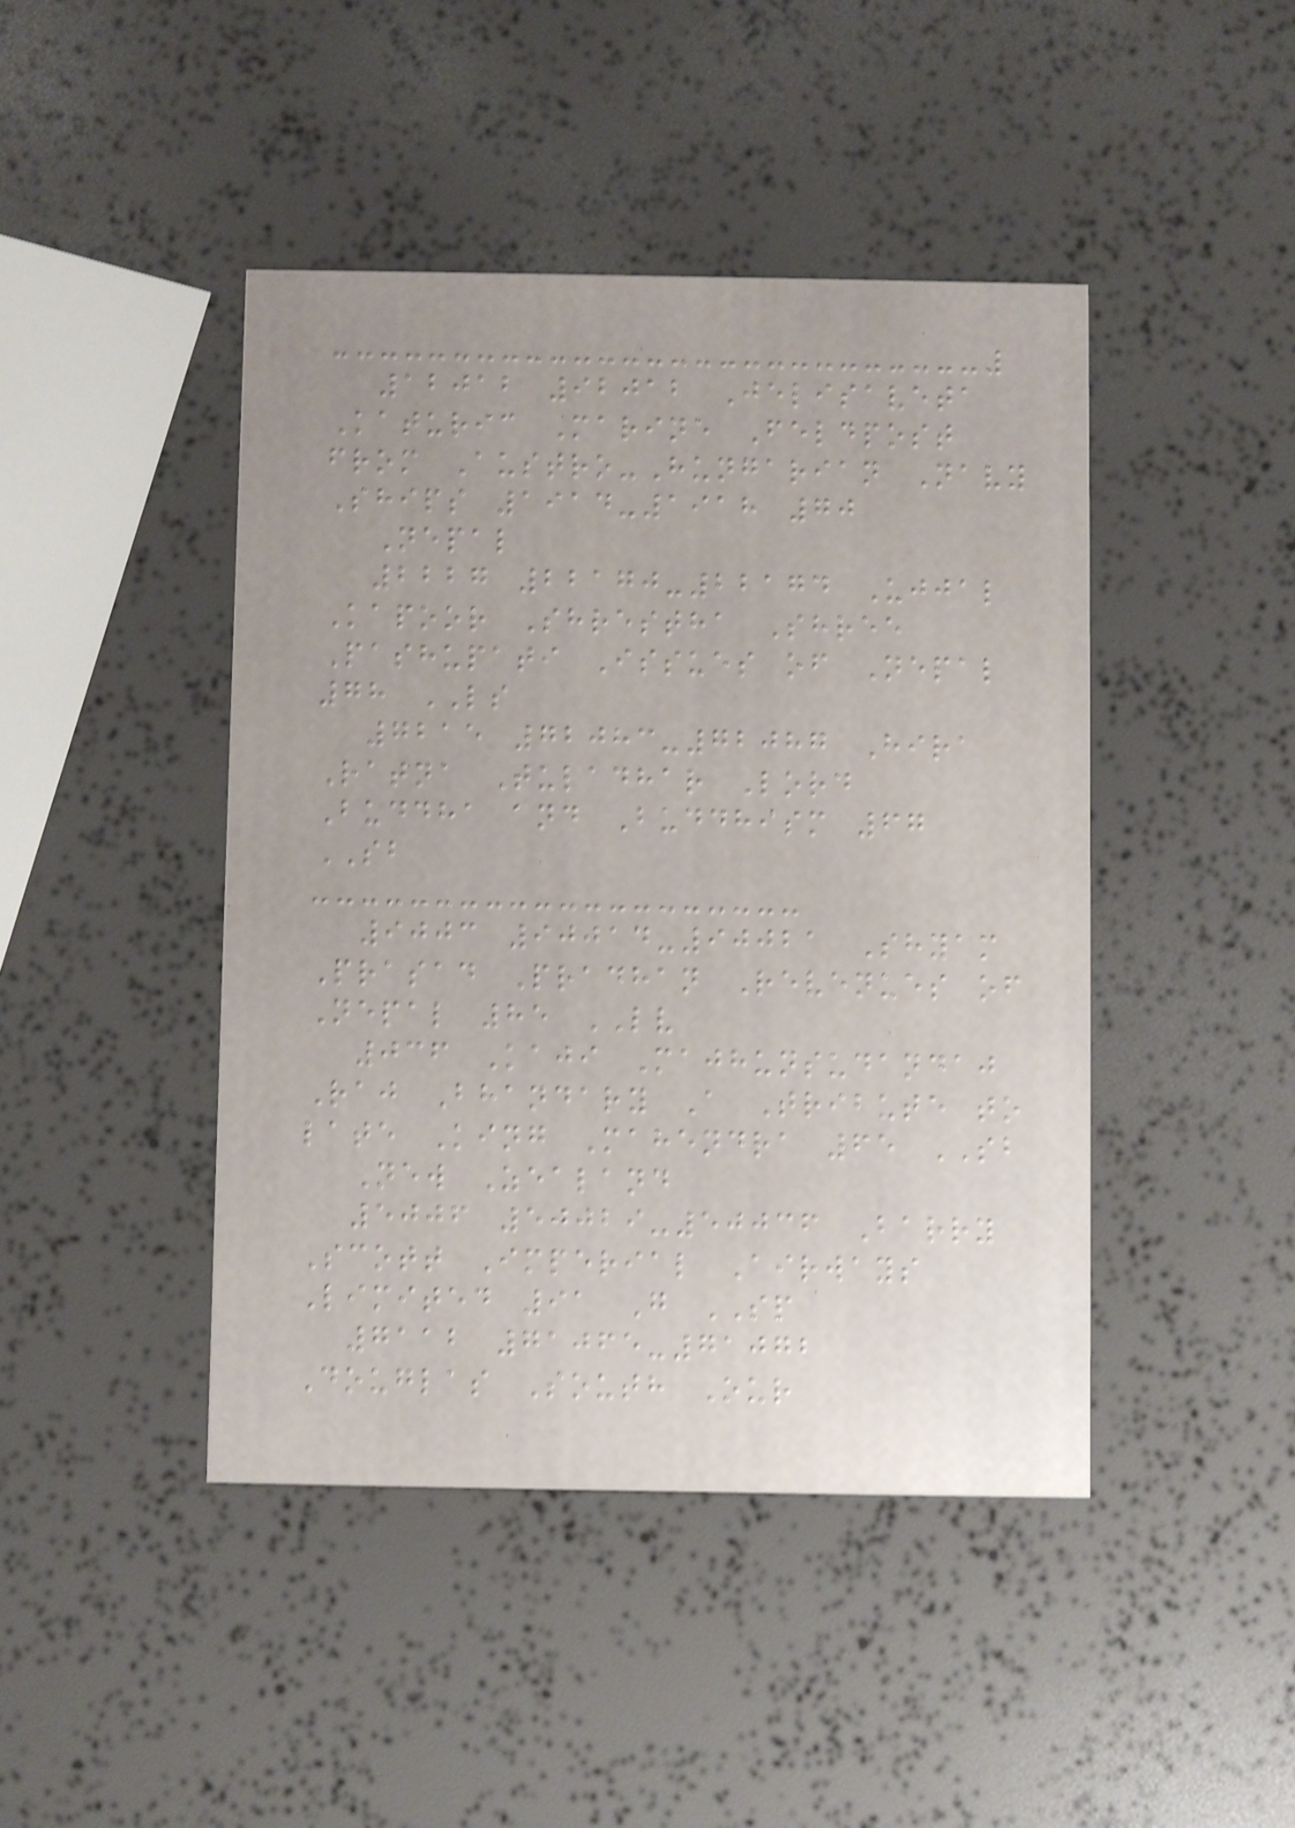12012 92012 Jelisaveta
Katuric Marine Feldpost
from Austro-Hungarian Navy
Ships 1914-1918 70
Nepal
2227 22170-22174 Ujjal
Kapoor Shrestha Shree
Pashupati Issues of Nepal
78 LS
7215 72083-72087 Hira
Ratna Tuladhar Lord
Buddha and Buddhism 67
SB
9003 90014-90021 Shyam
Prasad Pradhan Revenues of
Nepal 85 LV
036 Kaji Majhunsudandaj
Raj Bhandary A Tribute to
late King Mahendra 65 SB
New Zealand
5006 50029-50036 Barry
Scott Imperial Airways
Limited 91 G SP
7112 71065-71072
Douglas South Our
